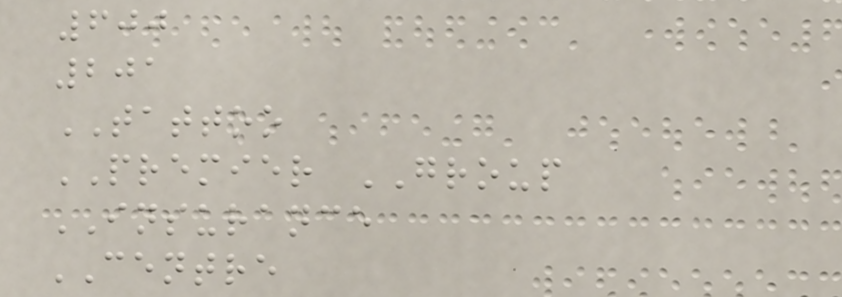600
201
TATTOO
PREMIER GROUP
INSURANCE
CENTRE
